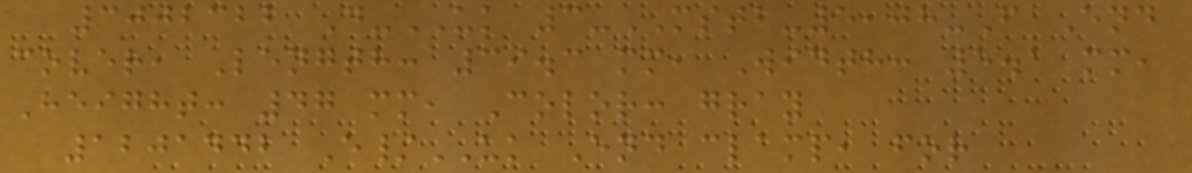3002322 D-UK 3-MSTB-5,08-F End
cover, Length: 39.3 mm, Width: 5.1 mm,
Height: 47 mm, Color: gray
1201442 E/UK End clamp, for
